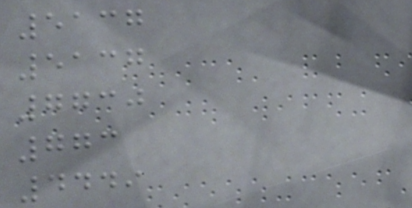5137
5137
7730
773
4449
